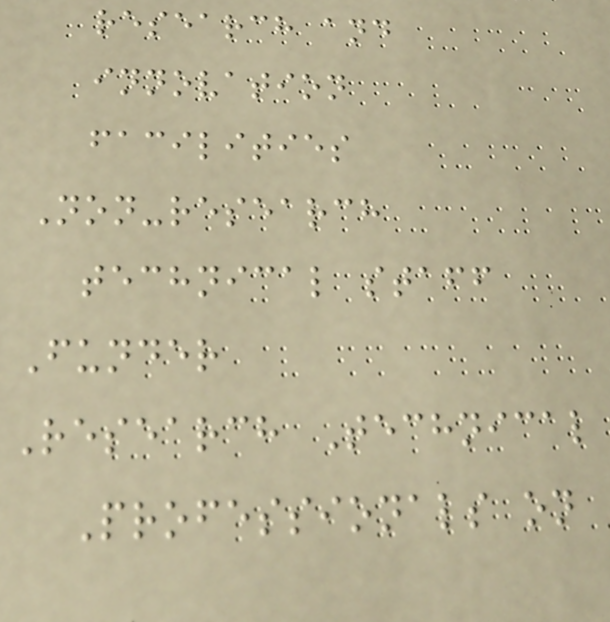research and
innovation
facilities
Non-research
technical staff
Funder
Research Technical
Professionals on
